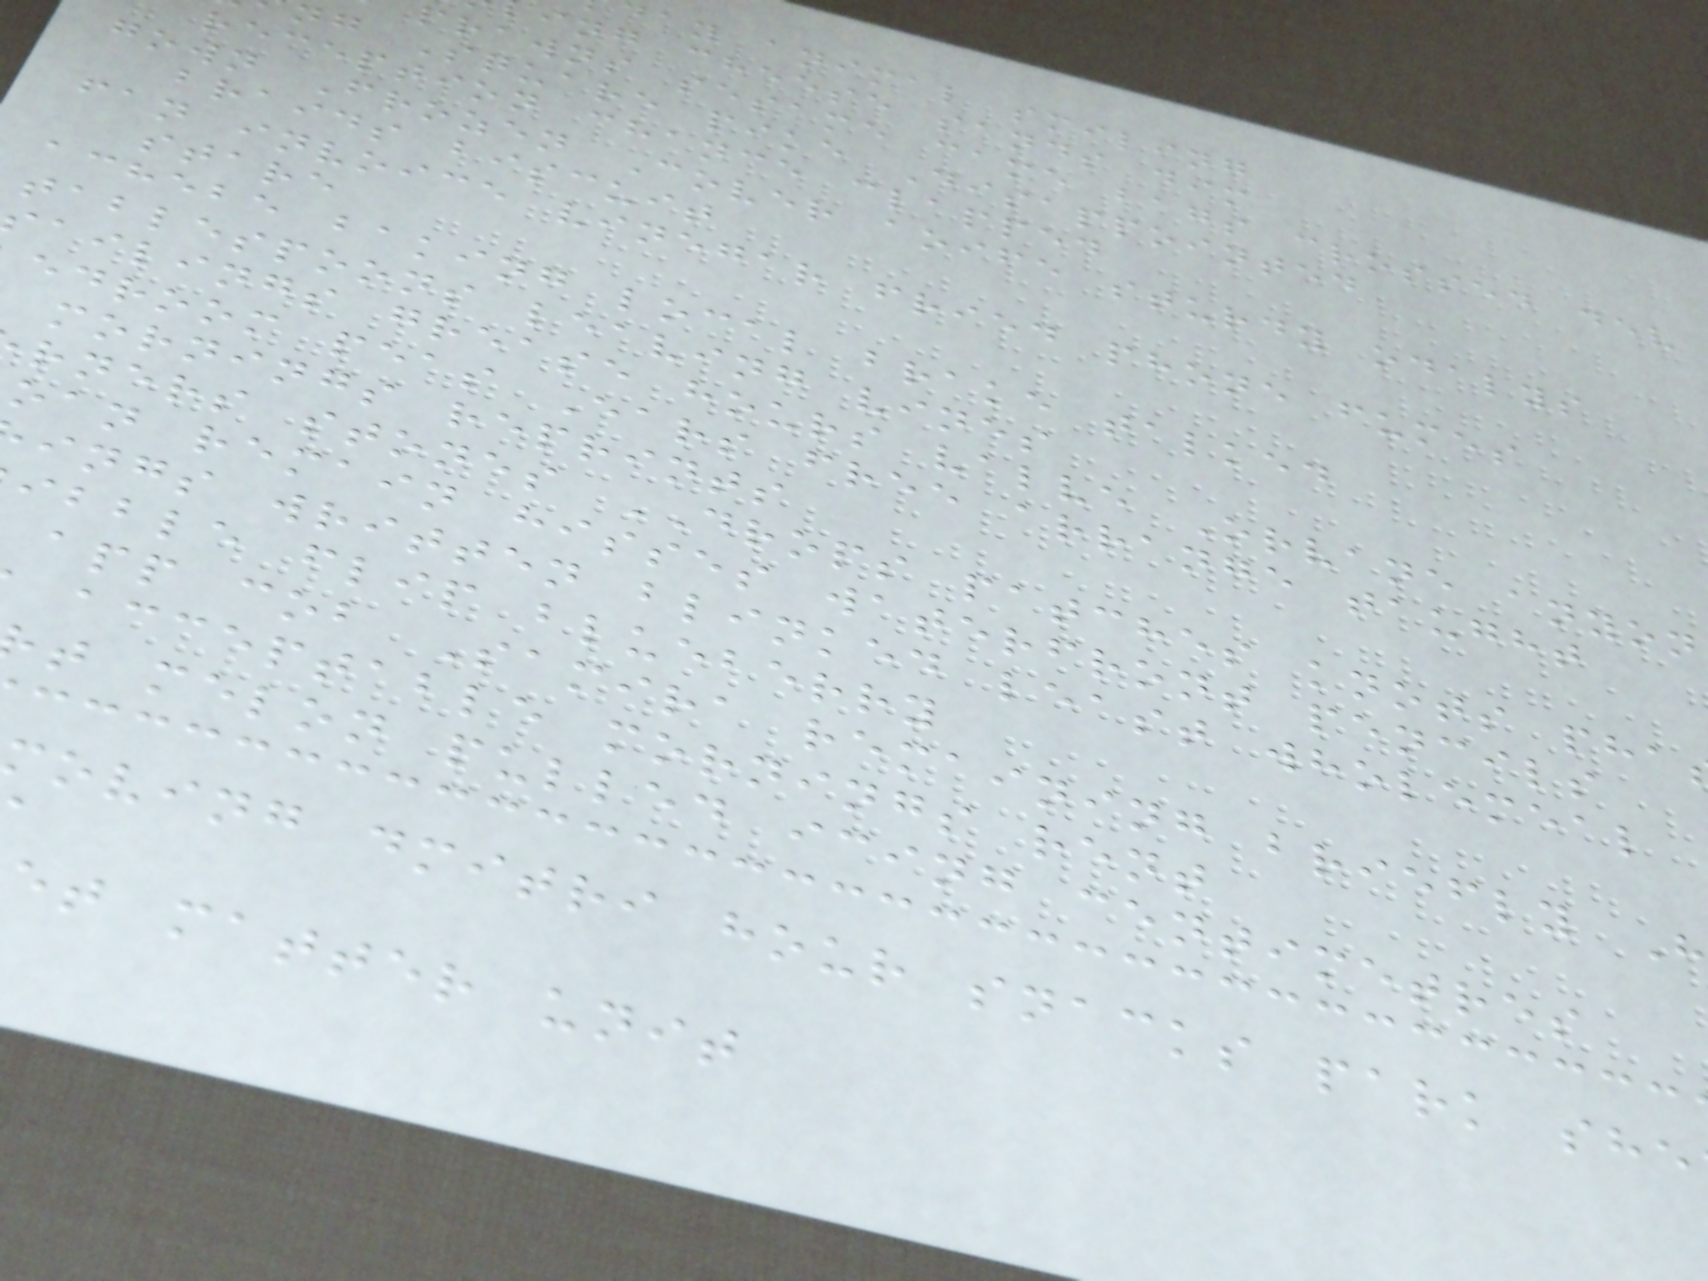ay animal smiling
ing cheese sands dim
prawns sesame came bags crossed dev
ng Square pike Disappointed
reception chance clapped
gown Frozen Cover aoife sturdy odalys
braids biscuit
fan invoice vinegar fried phone fumes
stare
achebe baking local brake talked
tablespoons leaving vines
ailings grease hours valve Orvane anyon
edroom peas Ears free arrange taught
mornings reprints
rners stones DROPS patches knots pha
oan remain hisses waterfront pencils
ings written blinked least wholemeal
ibble flip blueberry
app cob Samira remaining briefly H
acceptable mornings rent
t melon pulled icing centimetres
oving dmitri hour snacks park she
et matter unit
